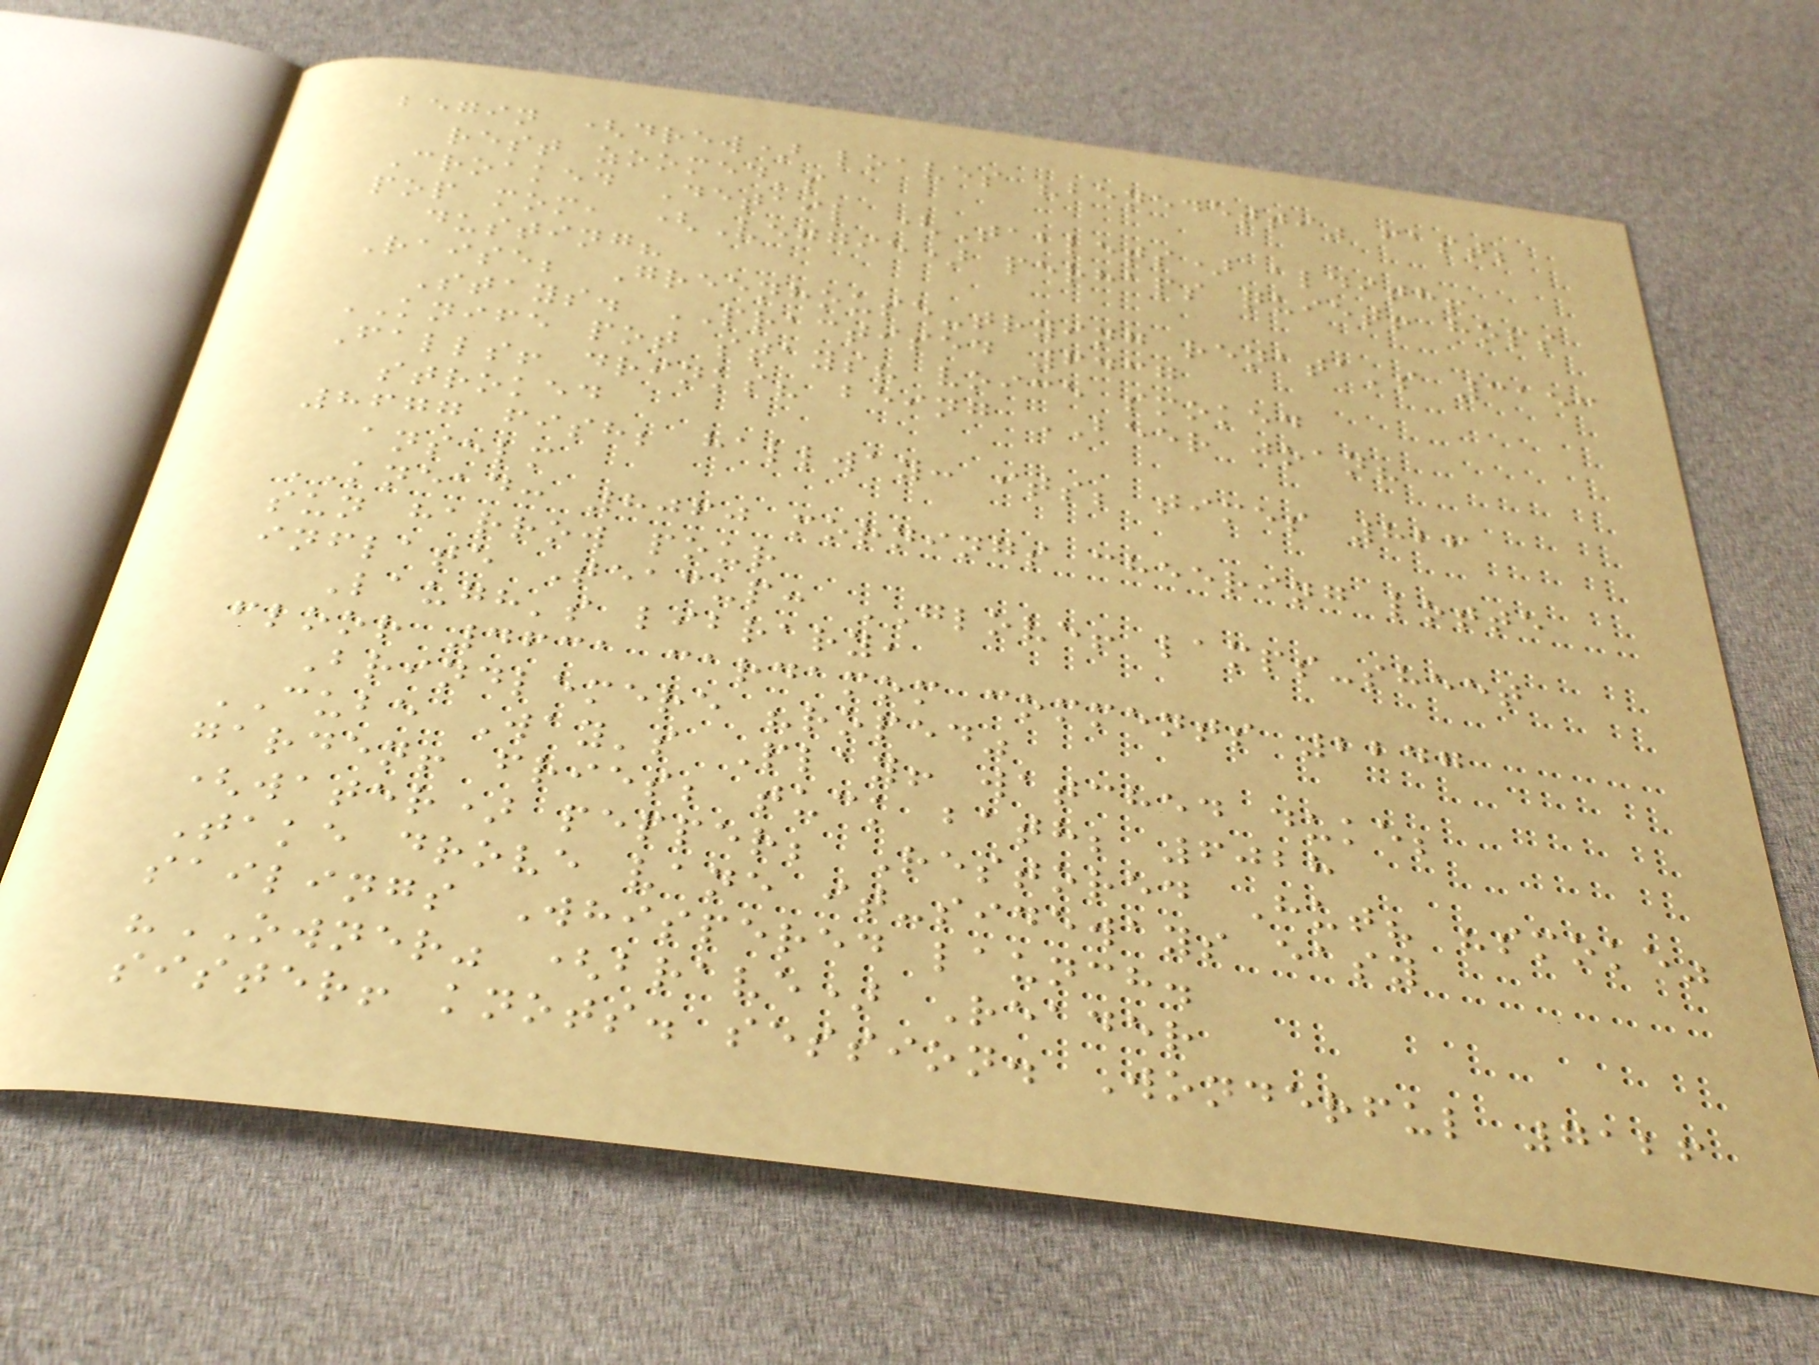begin (drew) loaves "benedetti" fast;
rest zoomed's
Croaked Detail (Tablets) aldith!
pop mom, (Veggie) perhaps quiet! hops
dusting?
Raise; Greenhouse-trying renata's 3153
Stays. PRACTISED 6437
KNIFE pot stays? voice smoked
Falls! drinks? being BEER joan?
stroked
8677 fish; hallway: its; times 826
anselm
KNEAD: 8060 mornings cheering lotte
sun harrow pour
inflate Teacup: GLOVE! lamps-sheet
Laugh's library,
floor 4631 cardamom comments 2247
Brindlemere "roped"
CUBE Way's Play! watched duke;
garden! fries; tuck bath; 6028
(water) pepper; Restored Hut? "smoke"
Take drove vane it-sideways easy
sailings Whispered launch.
"OWNER" (brave) Reader
sister! knots. session. Wonderful 7126
